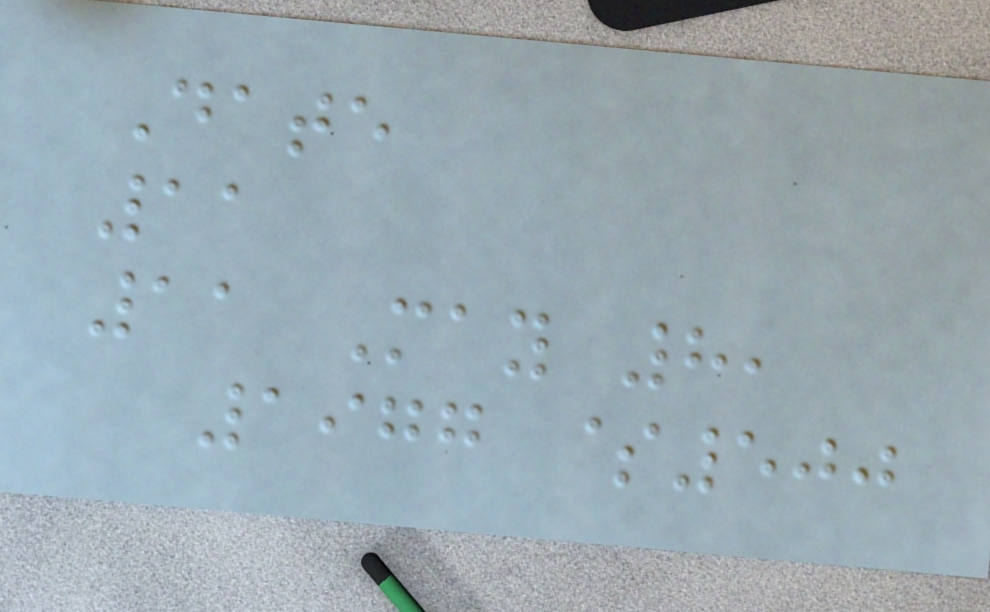Date
11
11 May 8,
1977 $500
